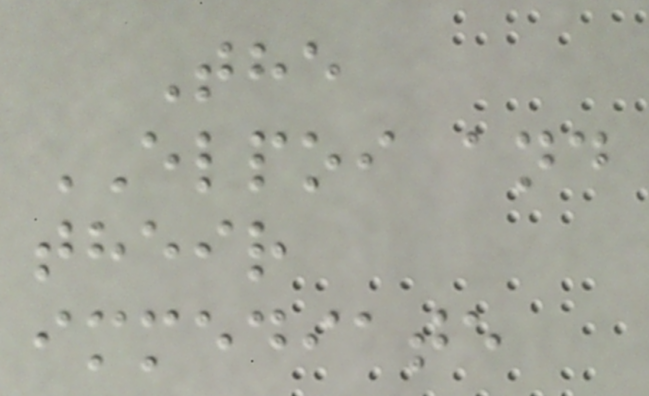The
ELPOI and
their
immediate
